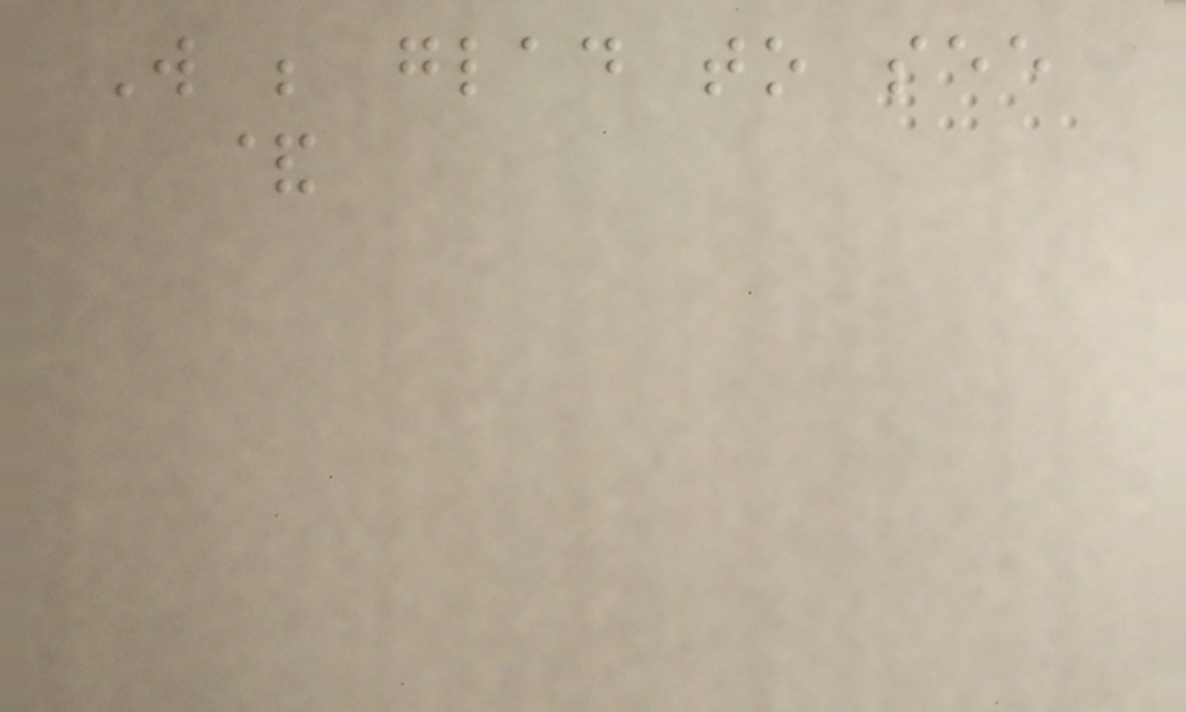Will be glad to see
&
